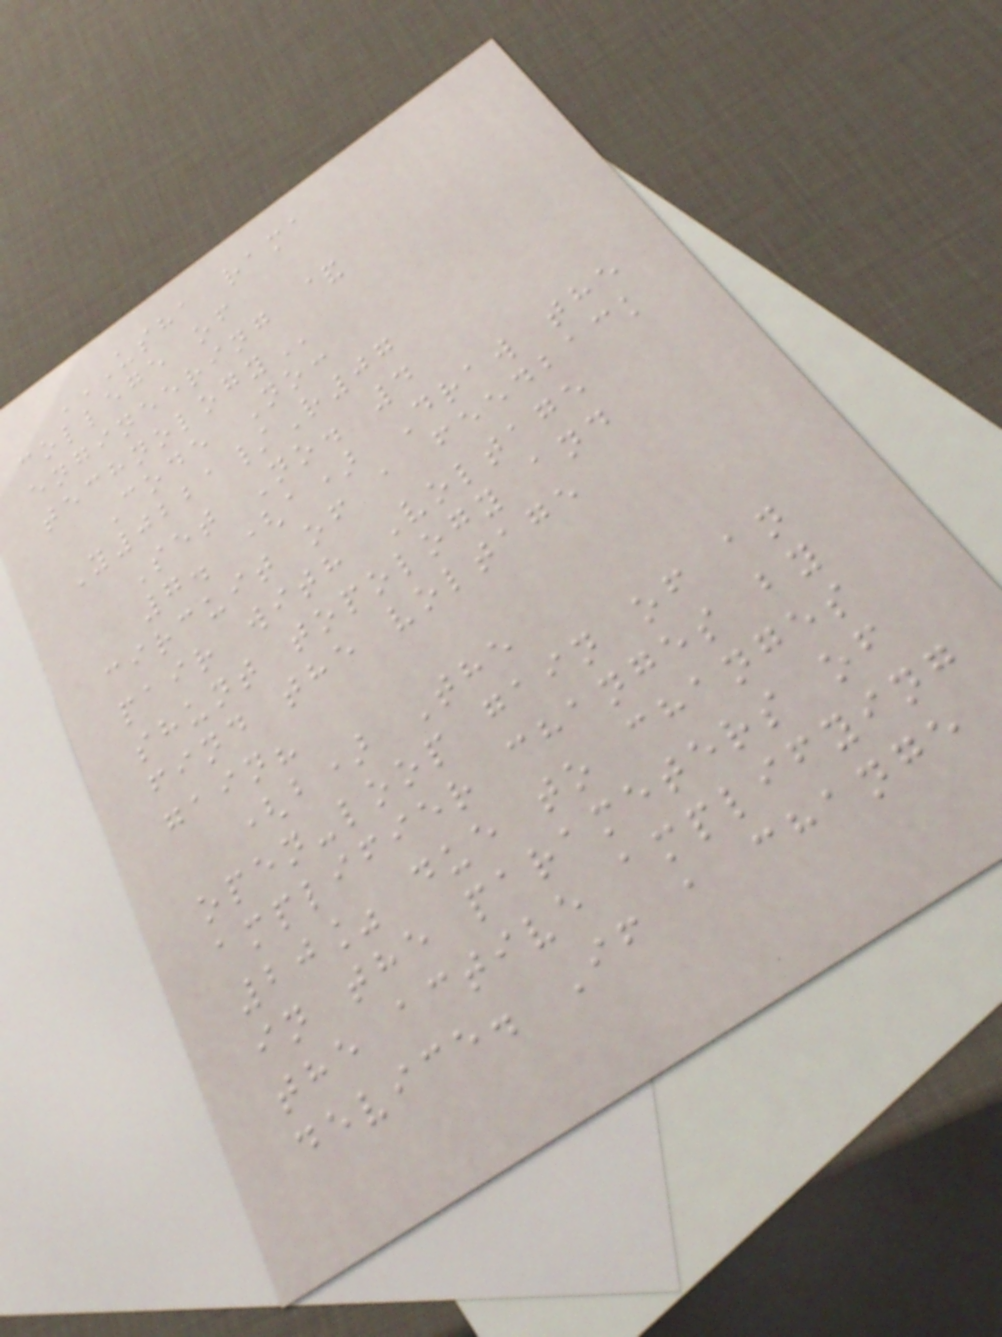USHA RAMA
COLLEGE OF
ENGINEERING &
TECHNOLOGY
Code No:
Y0221/R07
Set No. 4
7. (a) Draw the
circuit of a feedback
pair with Voltage
shunt topology and
find the voltage
gain?
(b) The
open-loop gain of an
amplifier changes by
20% due to changes
in the parameters of
the active amplifying
device. If a change
